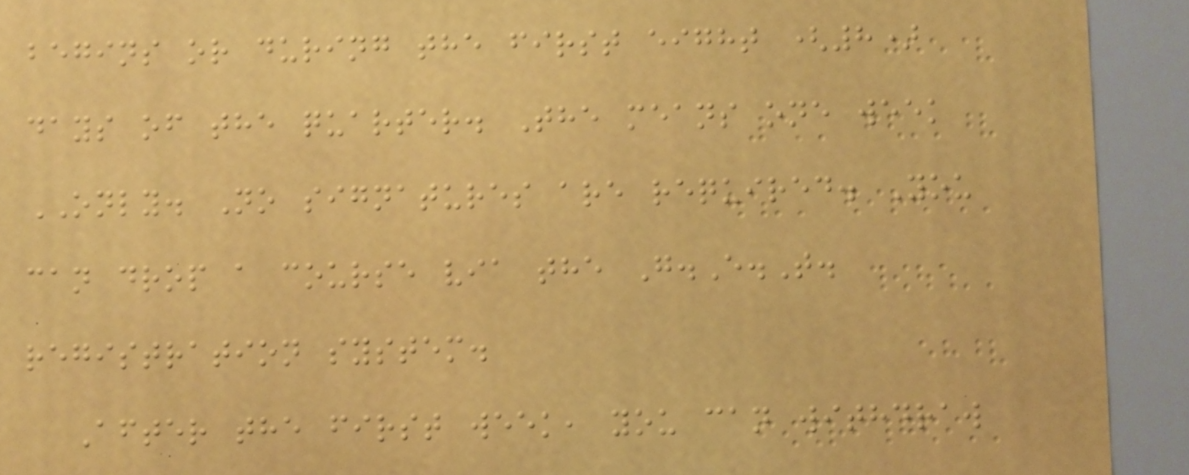begins or during the first eight (8)
days of the quarter. The means one week
ONLY. No signatures are required. You
can drop a course via the G.E.T.
registration system.
After the first week, you can withdraw
